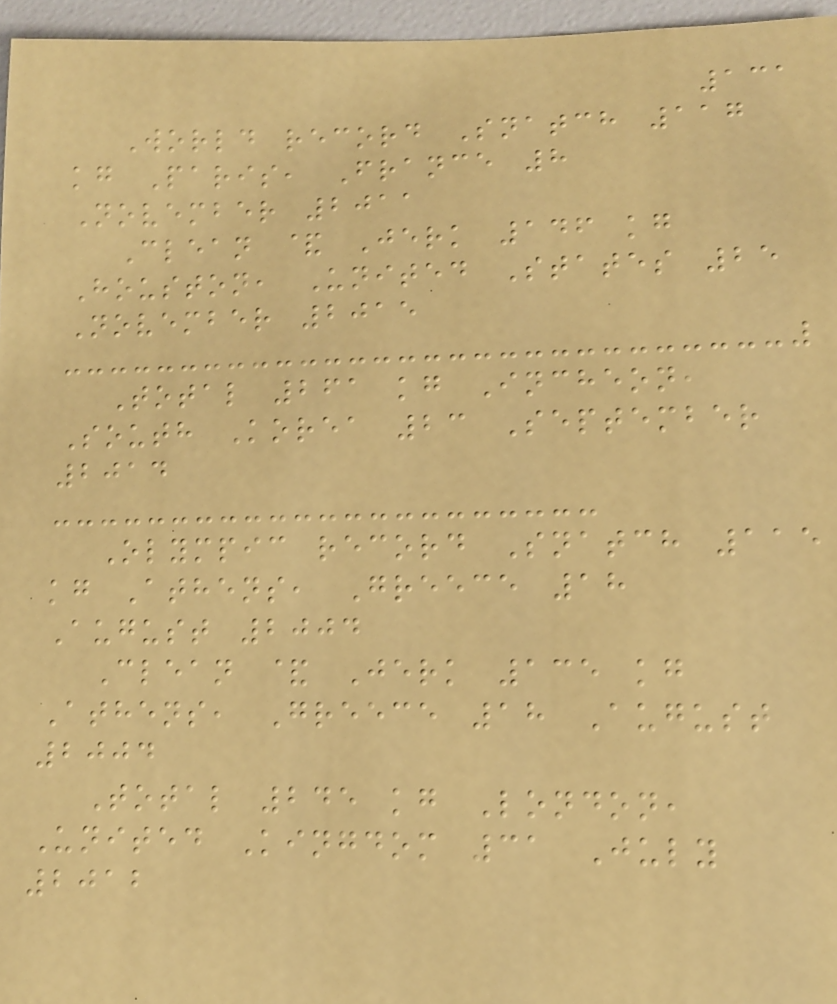131
World record Snatch 117
kg Paris, France 8
November 2011
Clean & Jerk 146 kg
Houston, United States 25
November 2015
Total 261 kg Incheon,
South Korea 23 September
2014
Olympic record Snatch 115
kg Athens, Greece 18
August 2004
Clean & Jerk 135 kg
Athens, Greece 18 August
2004
Total 245 kg London,
United Kingdom 31 July
2012
